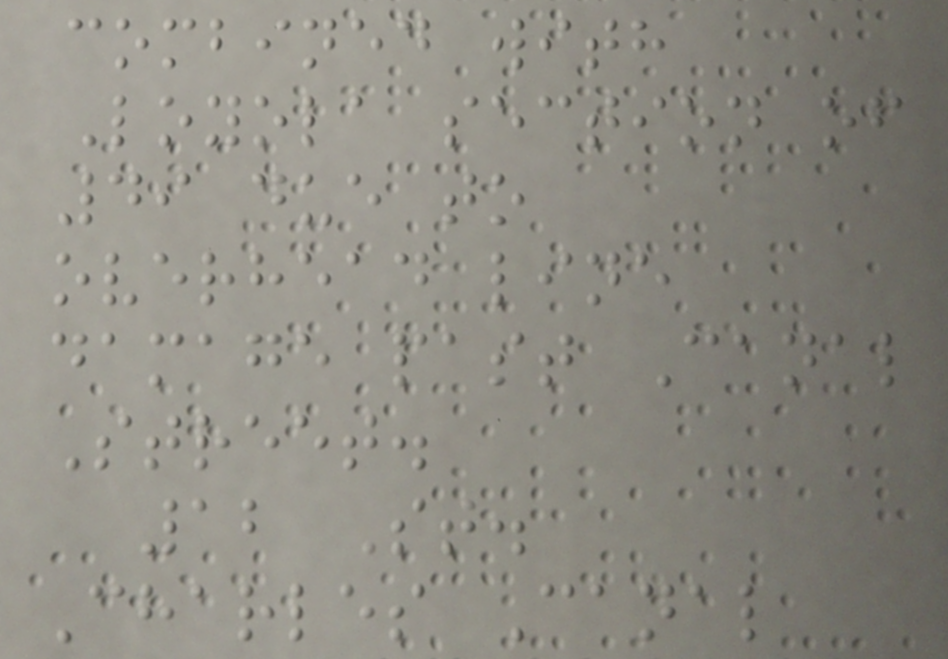combined with
Loyola section of
49 due to
overhead line
damage past Canal
Street.
12 St.
Charles Canal
